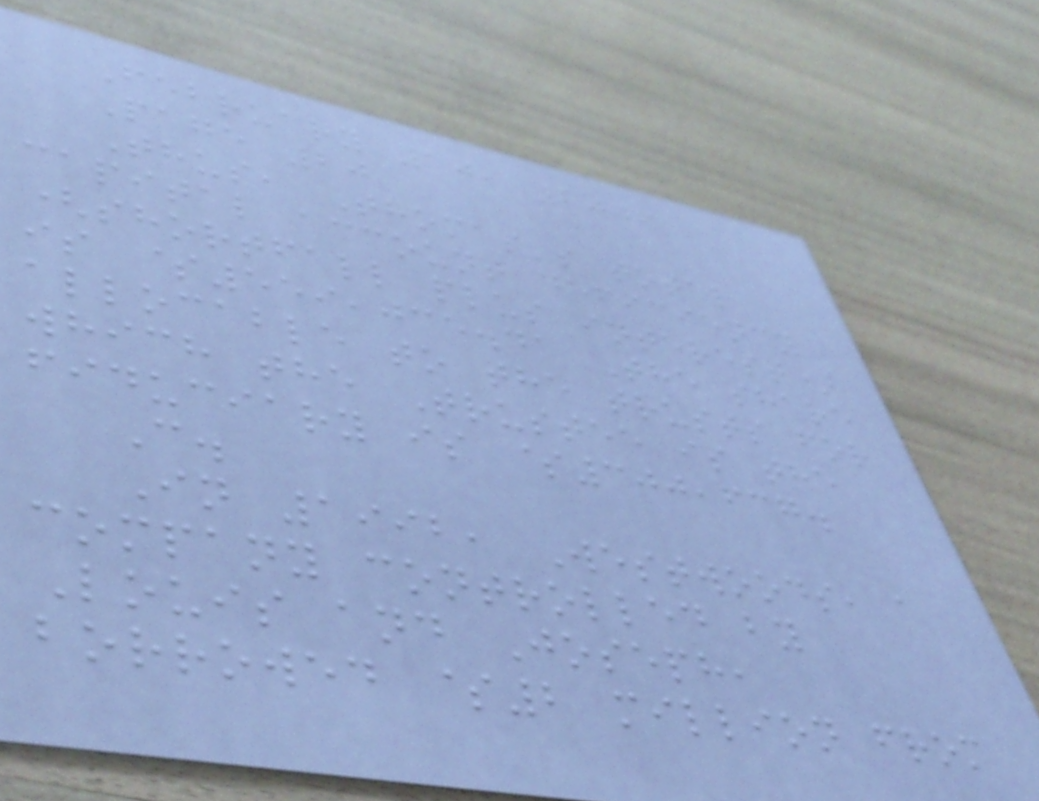February 10, 2006
Page 20
Thus, Thomas's total
capital account deficiency
(shortfall plus interest)
is $559,035.41 The share
allocable to the trusts for
which the Trustee is the
fiduciary is $300,637.
C.
In 1992, Westwoods, a
company controlled by
Louis and Joseph,
borrowed $2 million from
